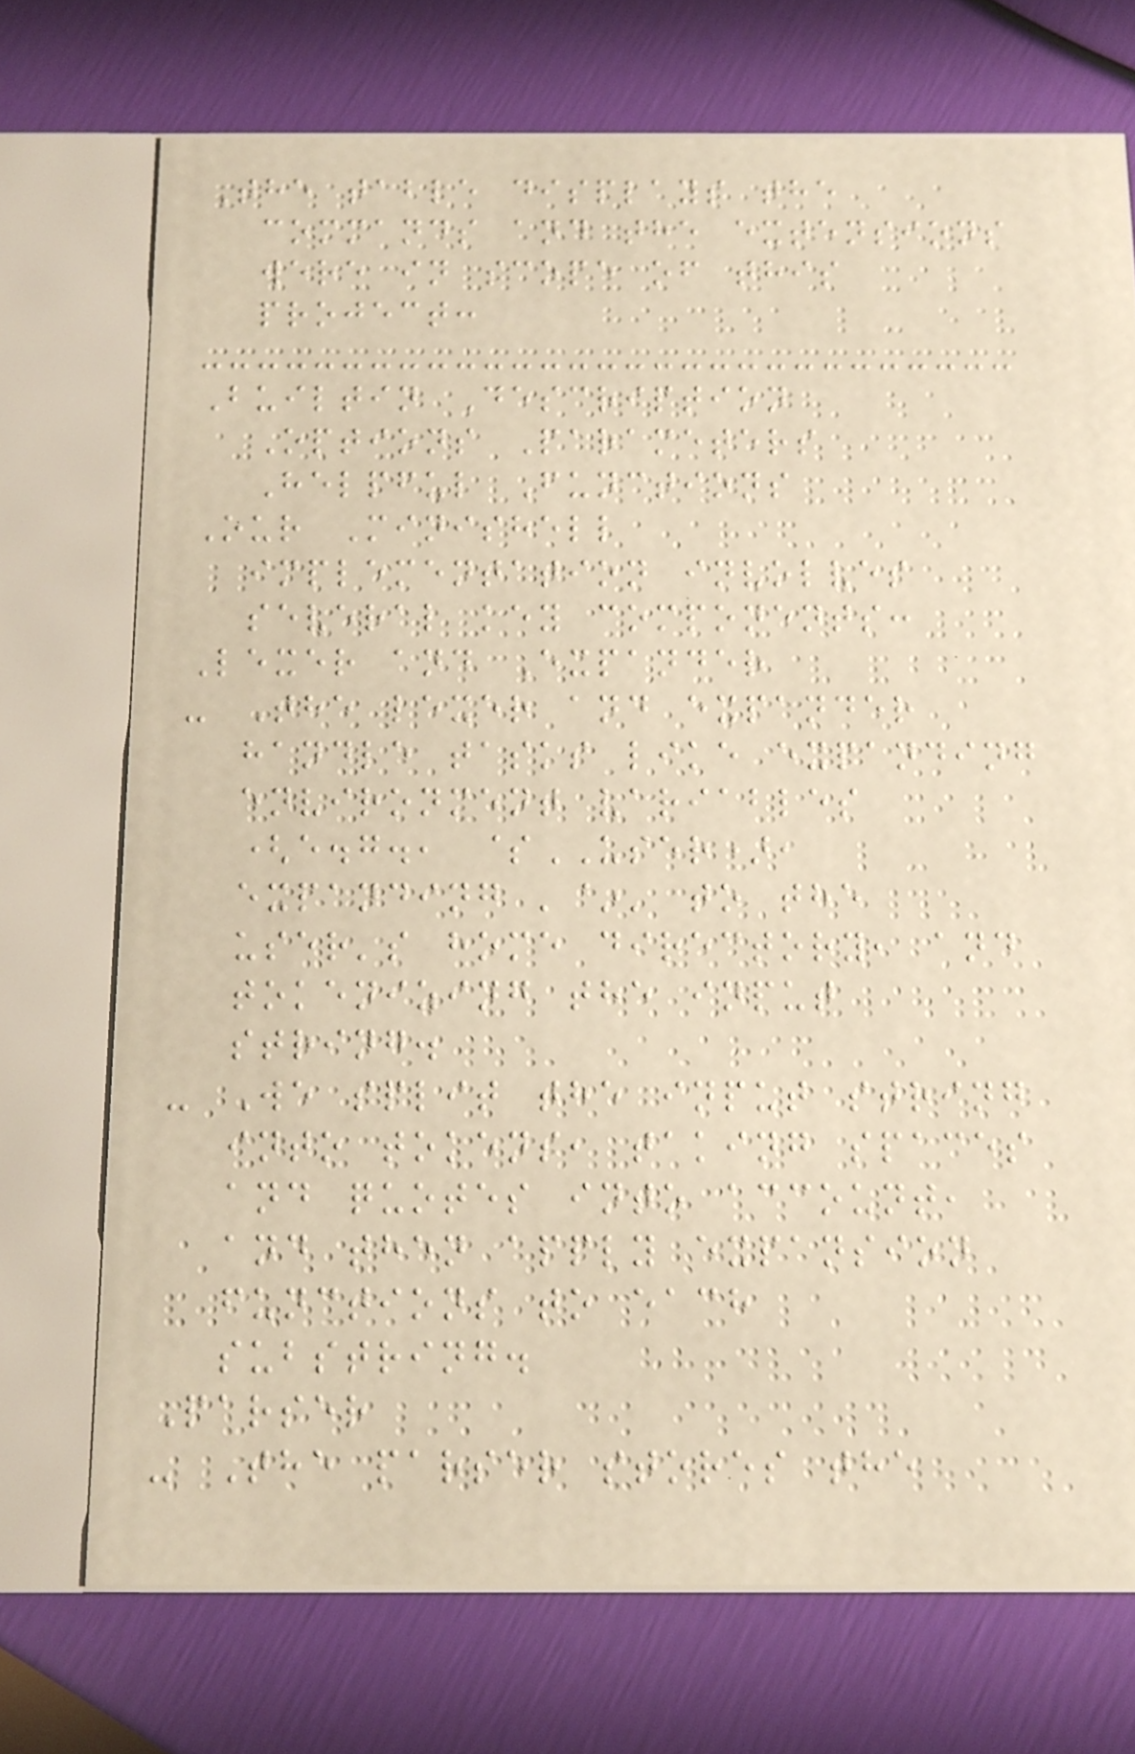The table displays the
commands and the extensions
were in scope of this
project:
Builtin Description
Options Parameters
Helpful Functions
Our Minishell
implementation involves
several key components:
Lexer and Expander
- The lexer and expander
handle tasks like expanding
environment variables
(e.g., $USER),
expanding '~' to the
user's home directory, and
tokenizing the input
string.
- We split the input string
into tokens, taking spaces
and quotes into account,
and then apply expansion
functions to each
substring.
Parser
- The parser stores the
